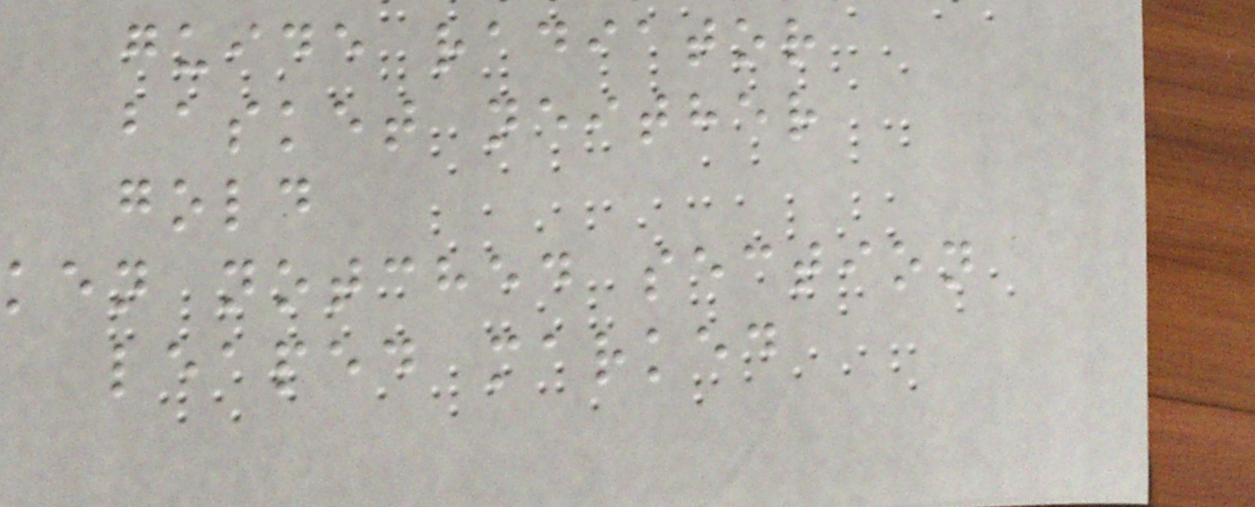guide radiator
basket neither
gold
ken notched section
leaped marked
